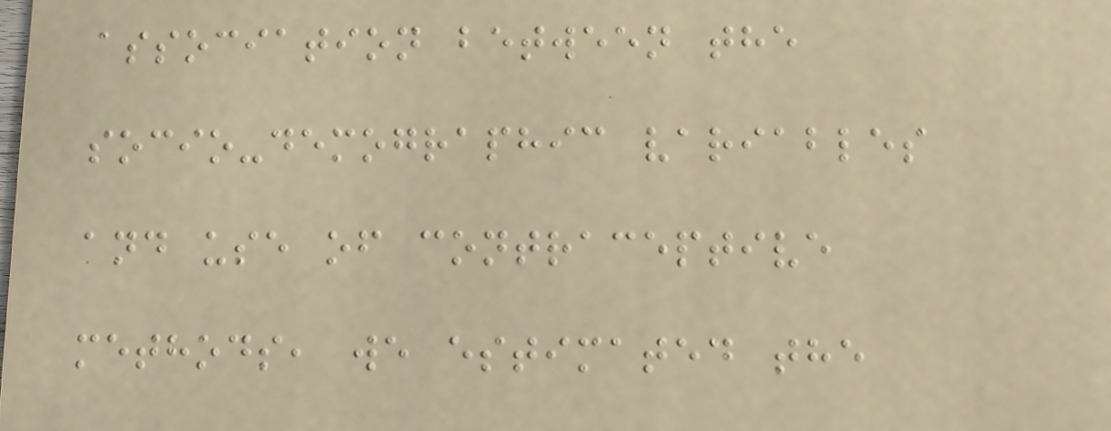association between the
socio-demographic variables
and use of contraceptive
methods, we estimated the
